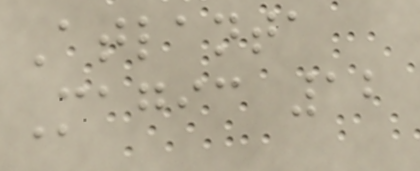Atlanta
Magic 12
